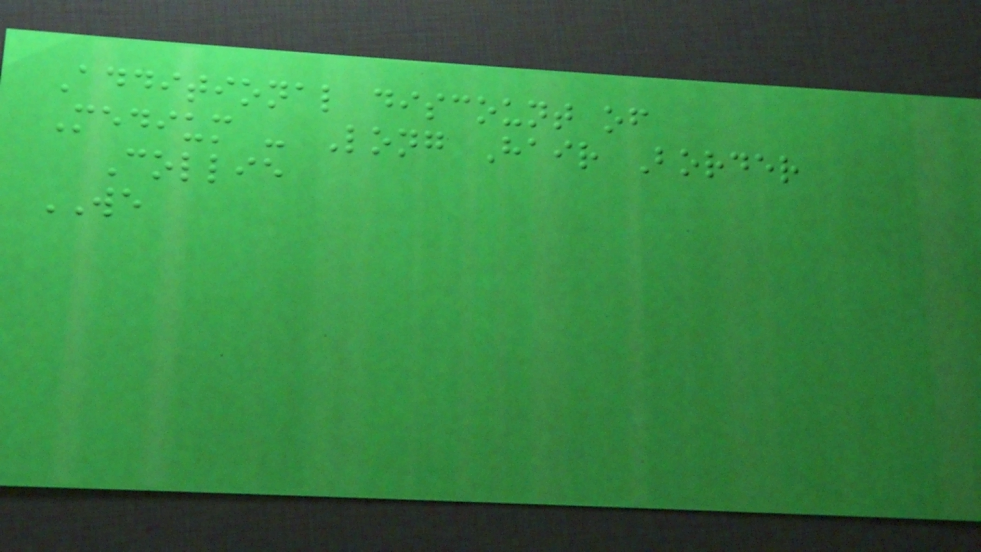Additional discount of
Medium - Long Hair Border
Collie
WE
